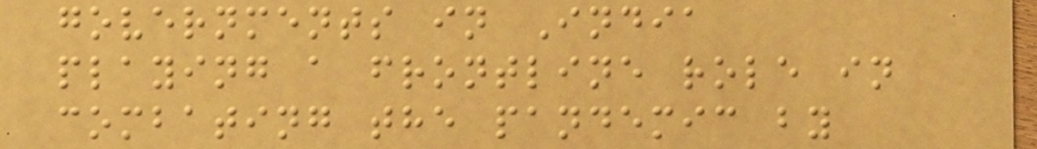governments in India
playing a frontline role in
combating the pandemic by
